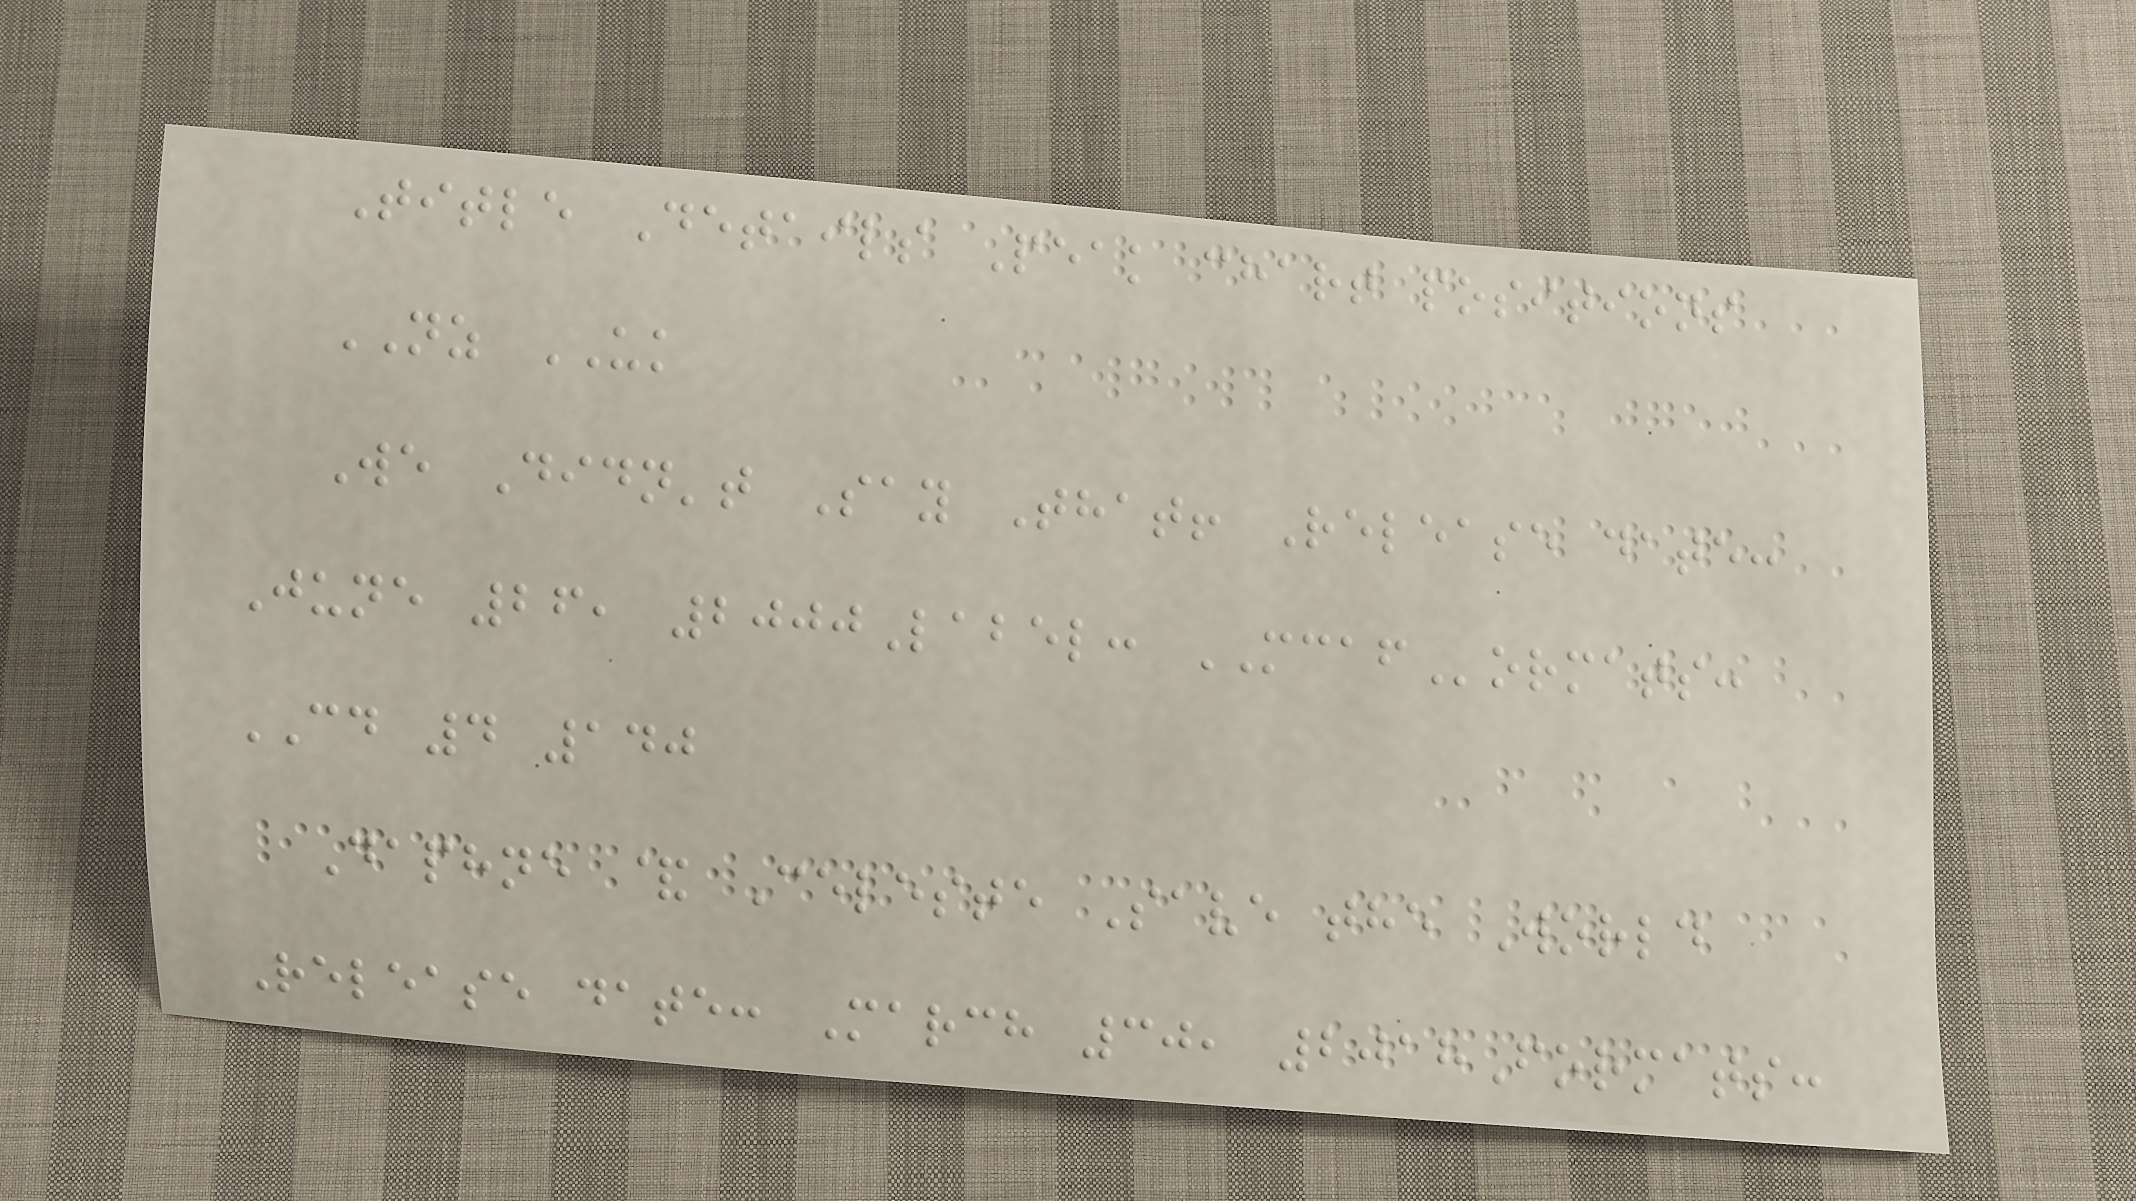Title Details Peak chart positions
NZ UK
We Didn't Say That! Release date:
June 26, 2000Label: MCAFormats:
CD 4 140
Daphne & Celeste Save the World
Release date: March 30, 2018Formats:
